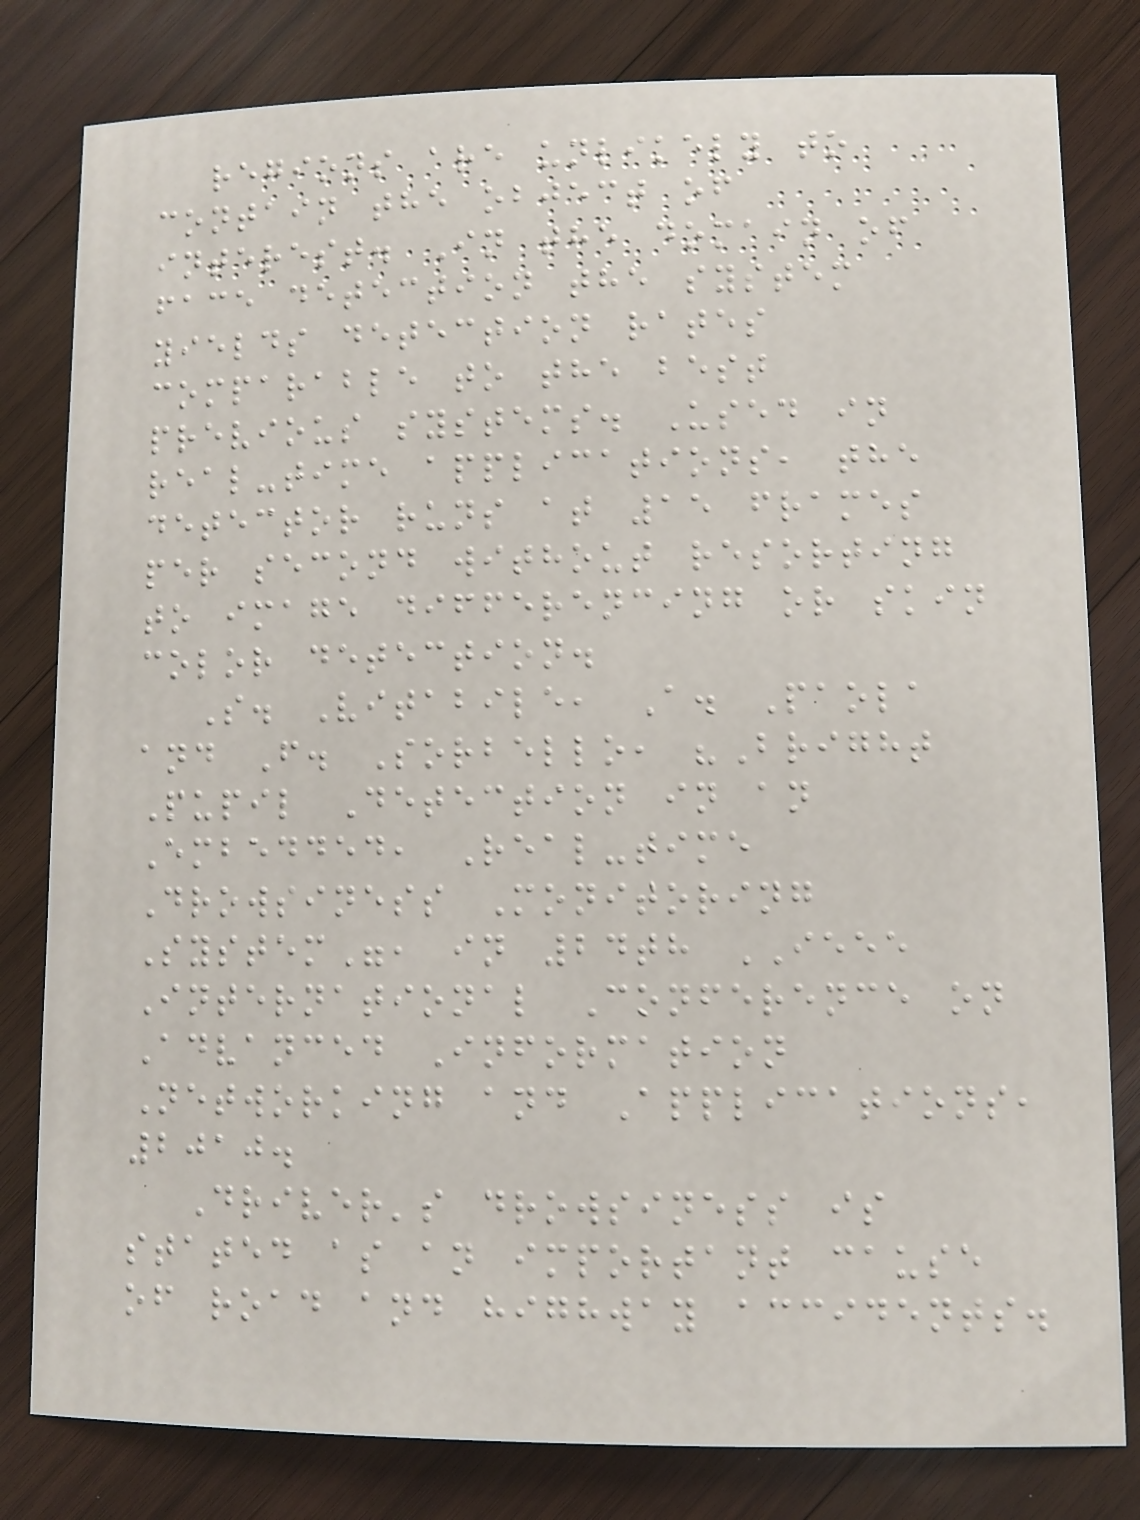regions are unlikely to
contain the object of
interest. In the domain of
face detection the system
yields detection rates
comparable to the best
previous systems. Used in
real-time applications, the
detector runs at 15 frames
per second without resorting
to image differencing or skin
color detection.
S. Vitabile, A. Paola
and F. Sorbello, "Bright
Pupil Detection in an
Embedded, Real-time
Drowsiness Monitoring
System", in 24th IEEE
International Conference on
Advanced Information
Networking and Applications,
2010.
Driver's drowsiness is
stated as an important cause
of road and highway accidents.
